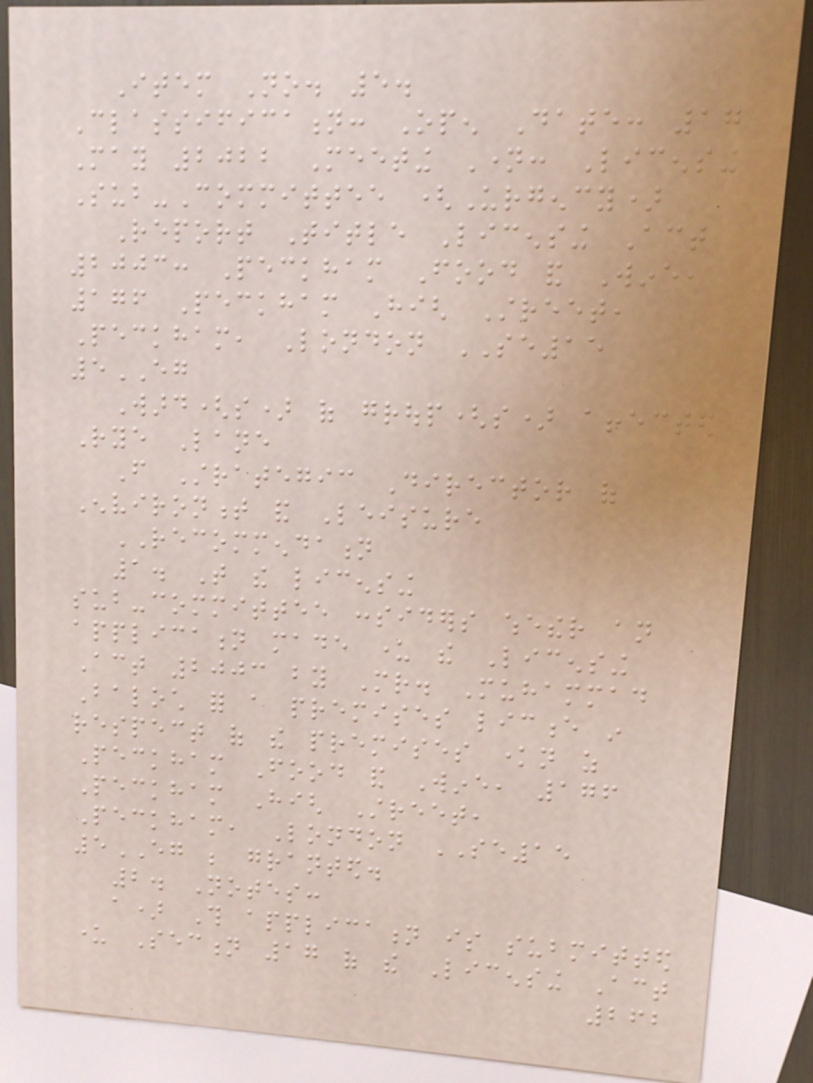Item No. 5.
Classification: Open Date: 17
May 2022 Meeting Name: Licensing
Sub-Committee (Urgency)
Report Title Licensing Act
2003: Peckham Food and Wine,
176 Peckham High Street,
Peckham, London SE15
5EG
Ward(s) of group(s) affected
Rye Lane
From Strategic Director of
Environment and Leisure
RECOMMENDATION
1. That the licensing
sub-committee considers whether an
application made under the Licensing
Act 2003 by Mr. Muhammad
Baloch for a premises licence in
respect of the premises known as
Peckham Food and Wine, 176
Peckham High Street,
Peckham, London SE15
5EG be granted.
2. Notes:
a) This application is submitted
under Section 17 of the Licensing Act
262
